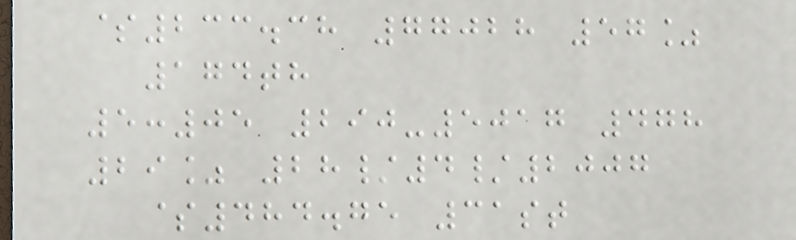$233.38 77028 57%
174th
5:05 290-5017 478
29% 28/4/2007
$484.75 31st
